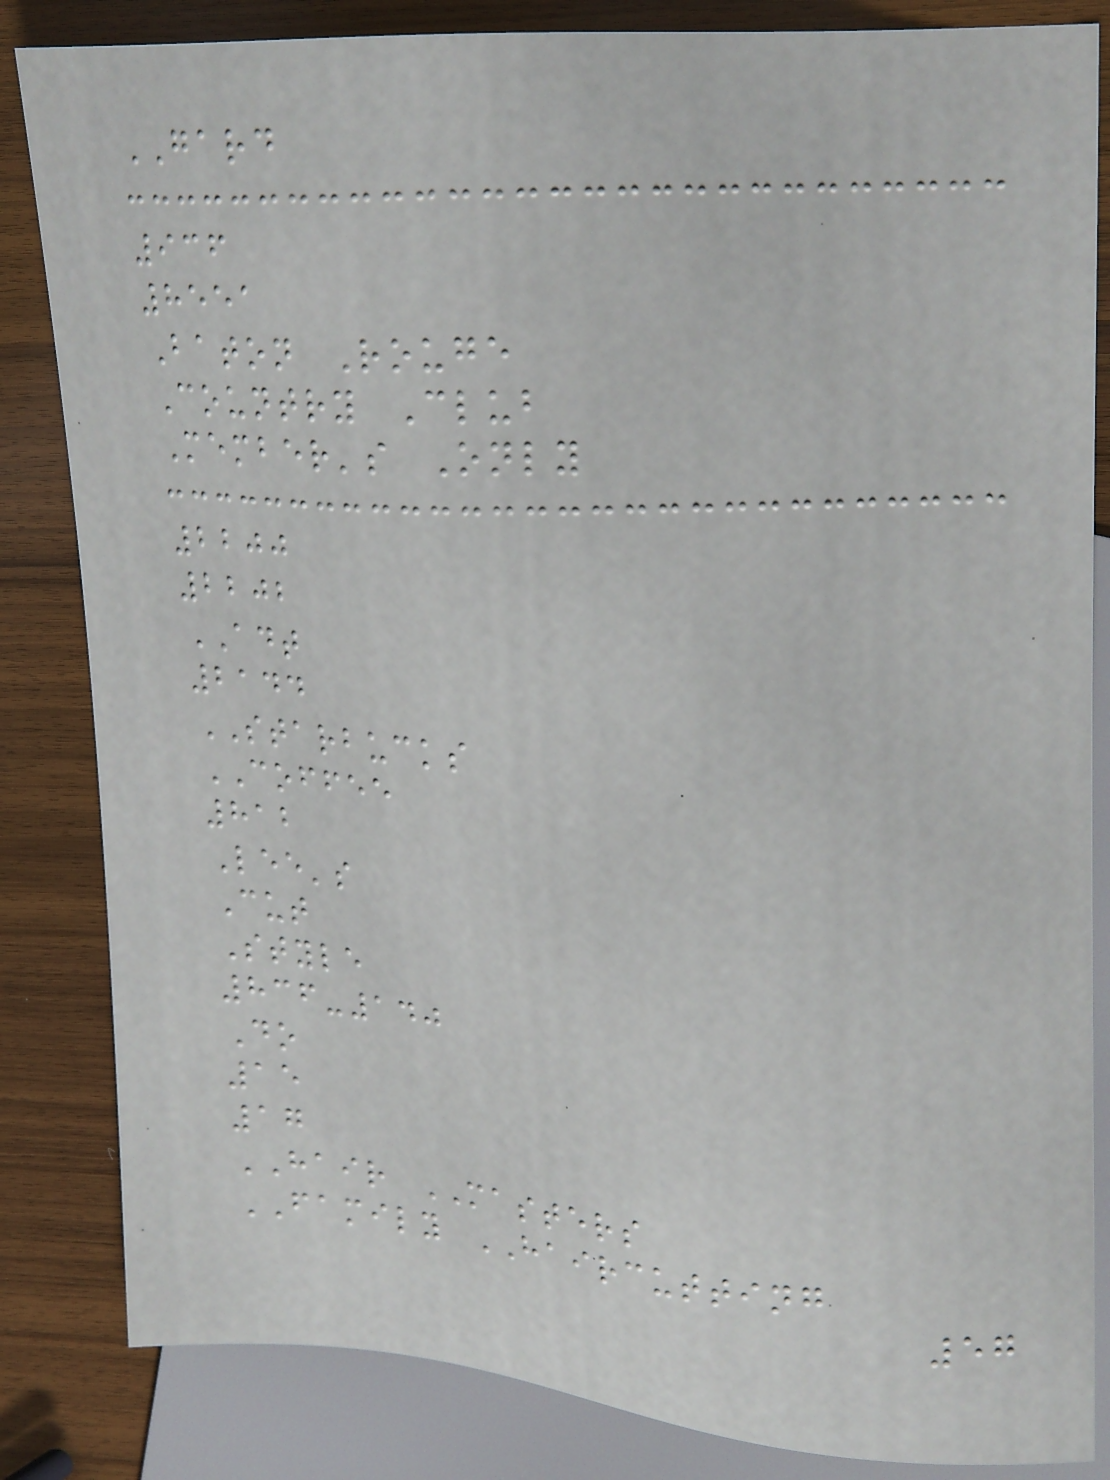GARD
936
8551
Baton Rouge
Country Club
Member's Only
2200
2202
ADT
2144
STARBUCKS
COFFEE
812
Lee's
Cut
Style
836-140
Do
15
17
HAIR MASTERS
FAMILY HAIRCUTTING
57
